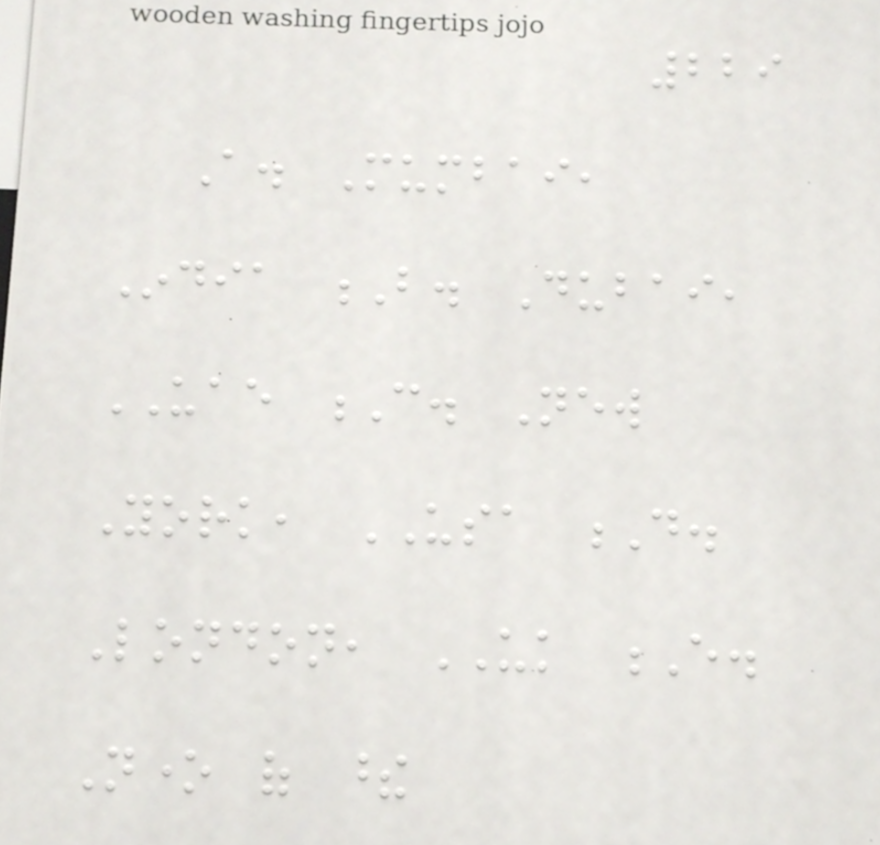229
A. Mumbai,
India B. Dubai,
UAE C. New
York, USA D.
London, UK E.
None of these
